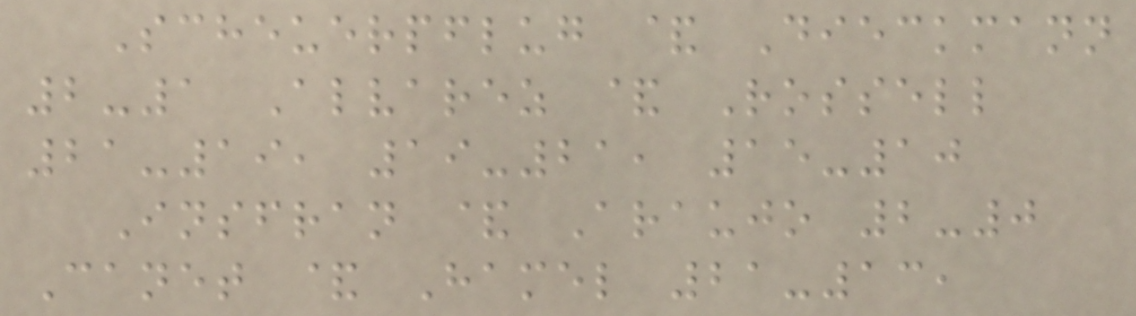Scheuerpflug & Dieckmann
2-1 Alvarez & Rossell
21-19, 19-21, 15-10
Insfran & Araujo 2-0
Canet & Hamel 21-13,
